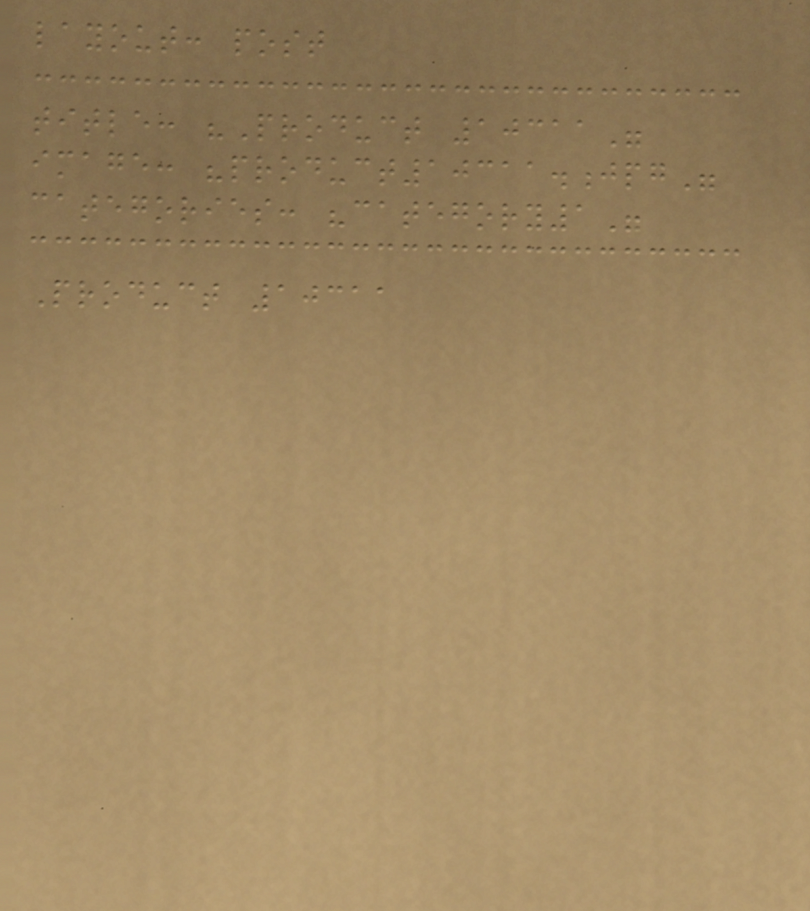layout: post
title: "Product 10311"
image: "product10311.jpg"
categories: "category1"
Product 10311
